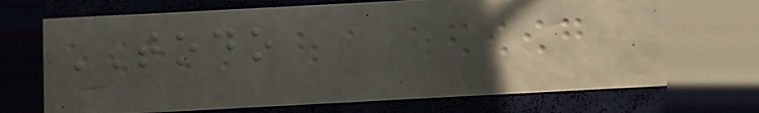TODO
